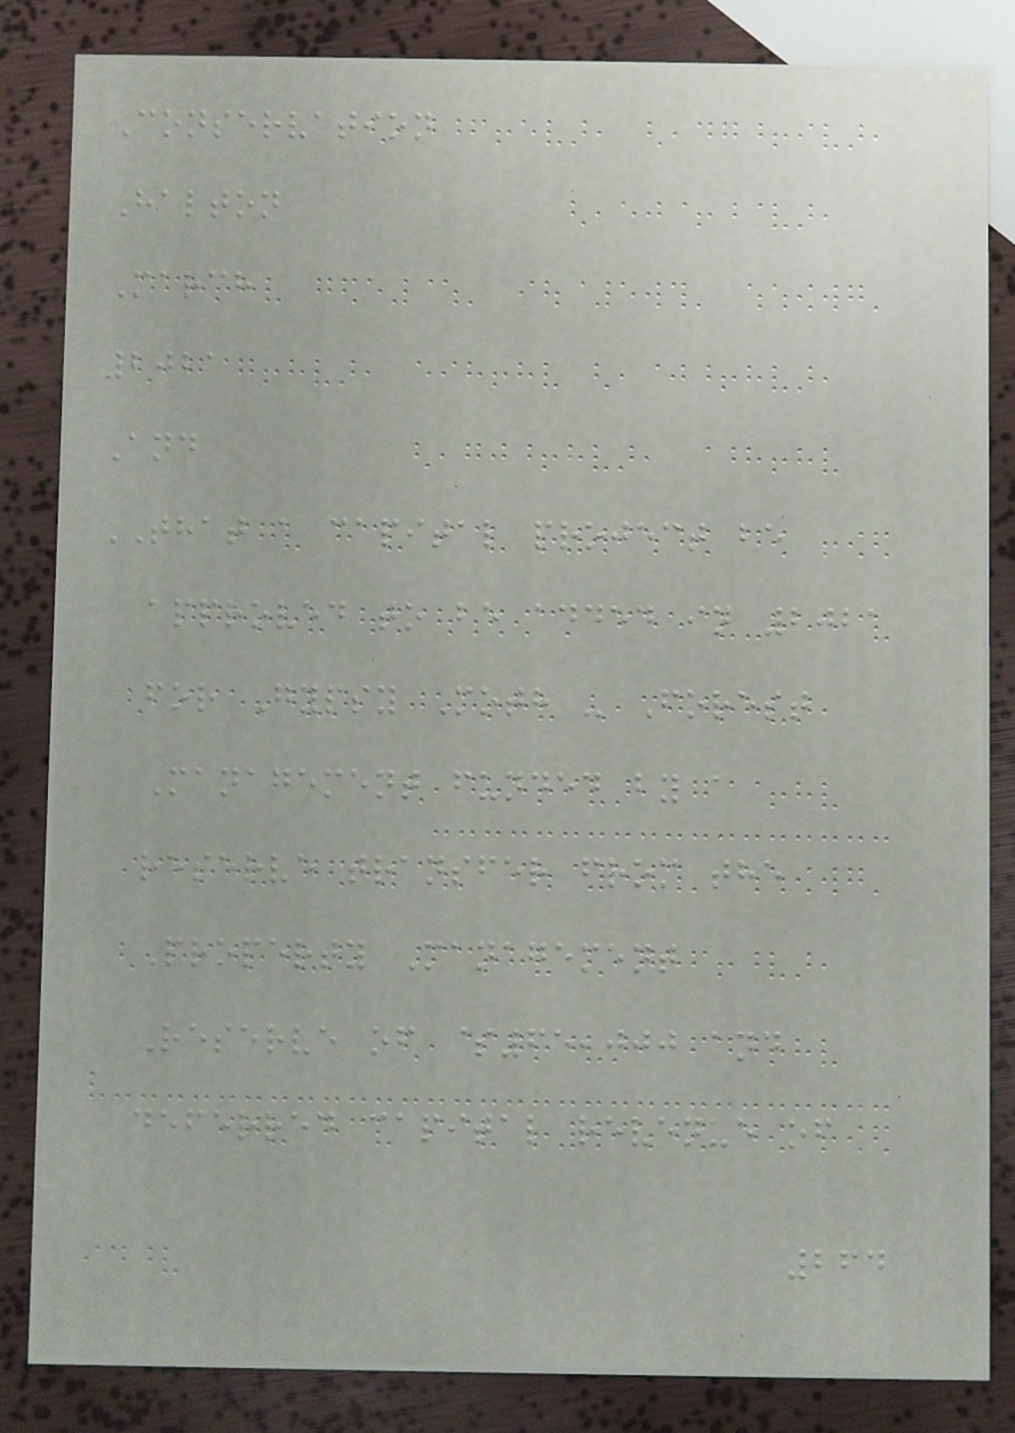Conservation
Halton
March
2021
And
THAT a capital project be
approved to be added in 2021
for Gypsy Moth - Forest
Management funded by a
reserve transfer from the
Property Management
Reserve of $65,000 and
deferred capital revenue of
264
